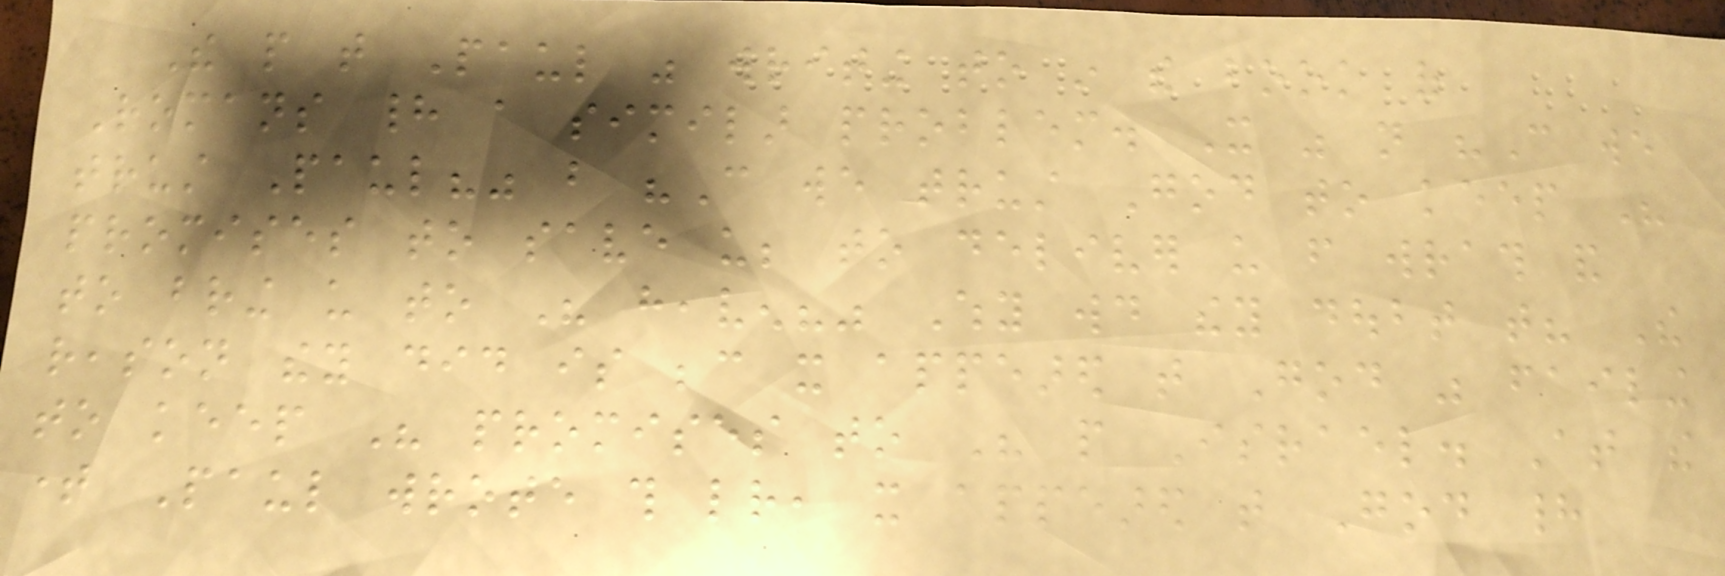The people that Paul was writing to in the book of
Romans had a similar problem. It was not "Can we
trust Paul?" but "Can we trust God to keep His
promises to save us; to deliver us from wrath and
to bring us to His heaven?" Why would they doubt that? The
reason they did is because it appeared that God was failing
to keep His promises to His people Israel. At the
time Paul wrote this letter, it appeared that God had
